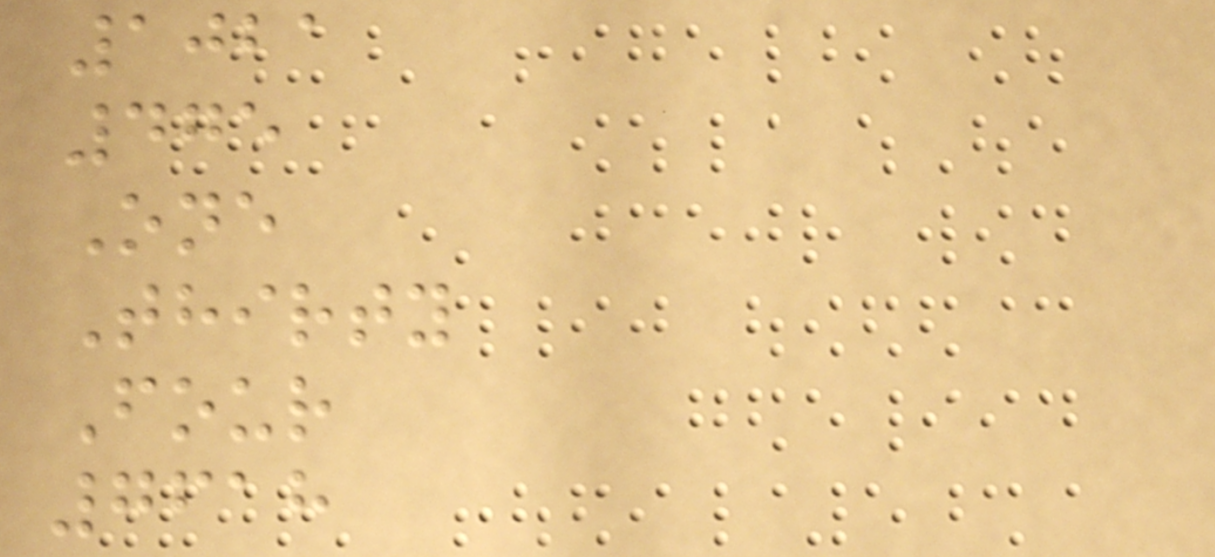1021
475
One
Thirty
Four
7618
